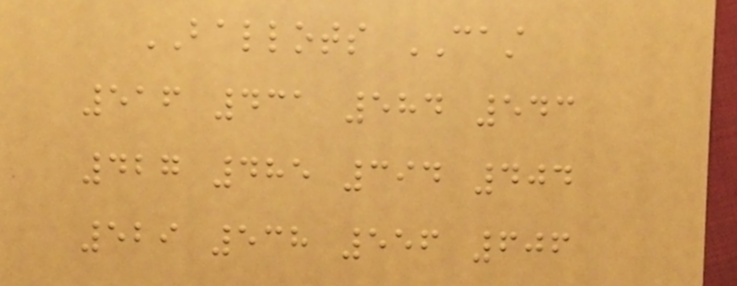BALLOTS CAST
516 431 584 543
427 485 394 404
529 538 556 606
